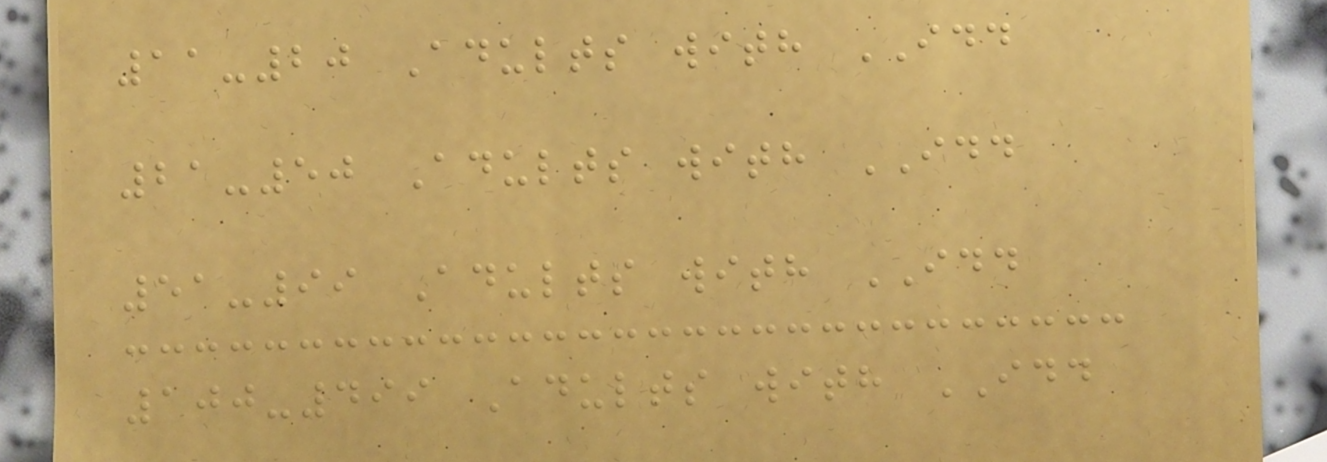11-20 Adults with IDD
21-50 Adults with IDD
51-99 Adults with IDD
100-499 Adults with IDD
